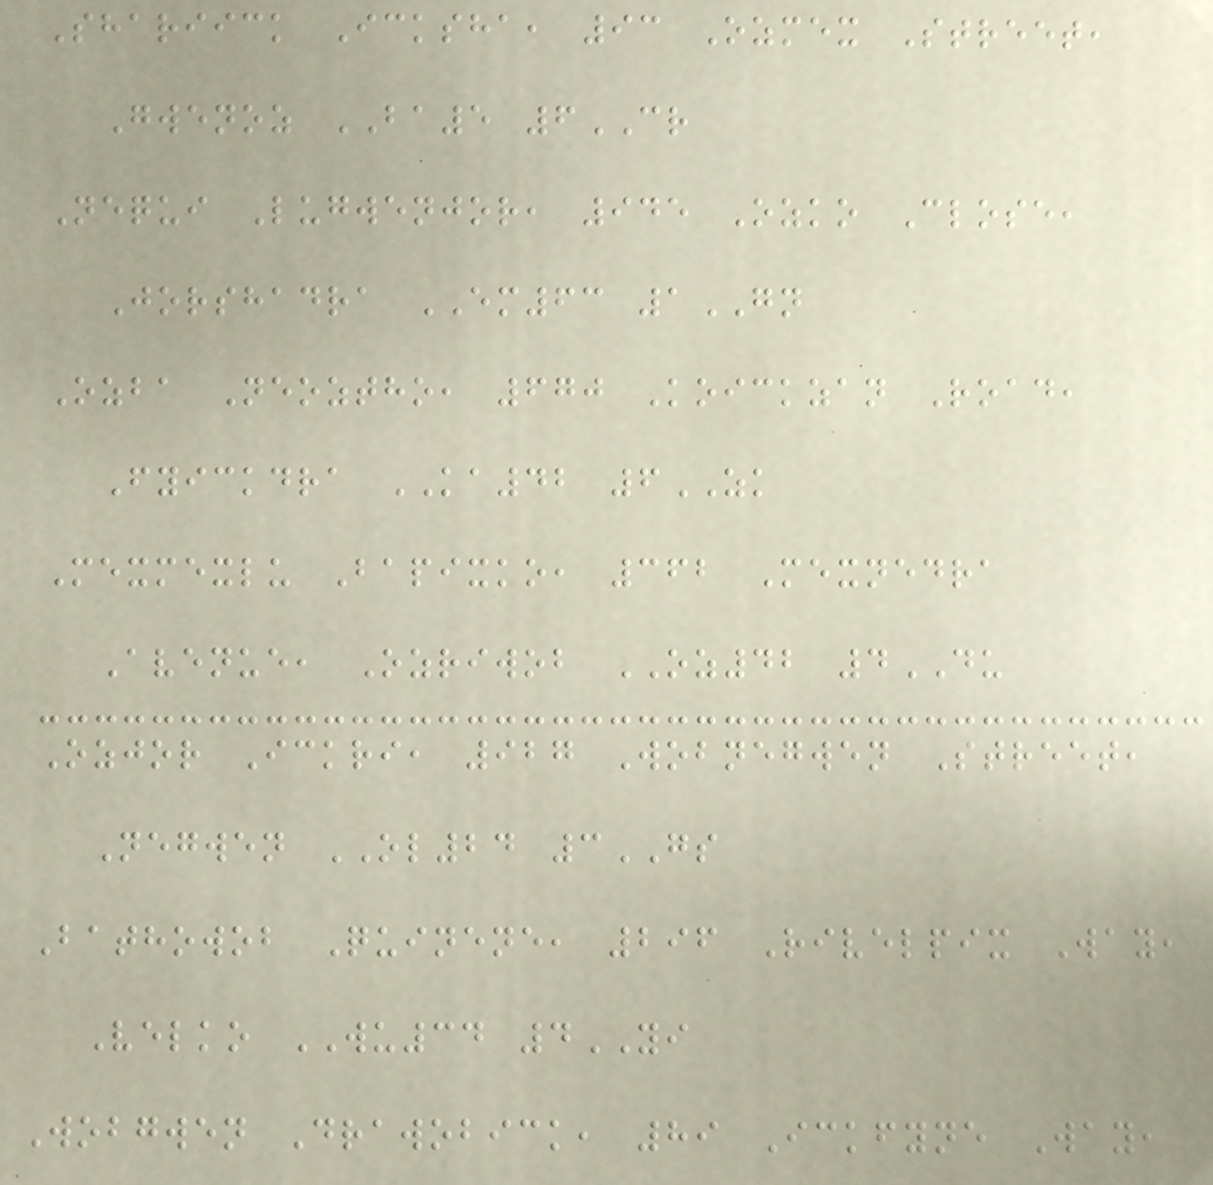Shariick Icksha, 93 Ozmex Street,
Gwenoz BA5 6CR
Nequi Lugwenjor, 945 Ozko Close,
Jorshadra EM63 1GN
Ozba Neoztho, 670 Koickzan Road,
Fyickdra KA42 6ZK
Mexmexlu Bapixko, 362 Mexnedra
Avenue, Ozriwob OZ42 4DU
Ozjor Ickri, 927 Wobnegwen Street,
Negwen OL24 3GS
Bathowob Quinene, 296 Rivelpix Way,
Velko WU34 4YI
Wobgwen Drawobick, 89 Ickfyne Way,
